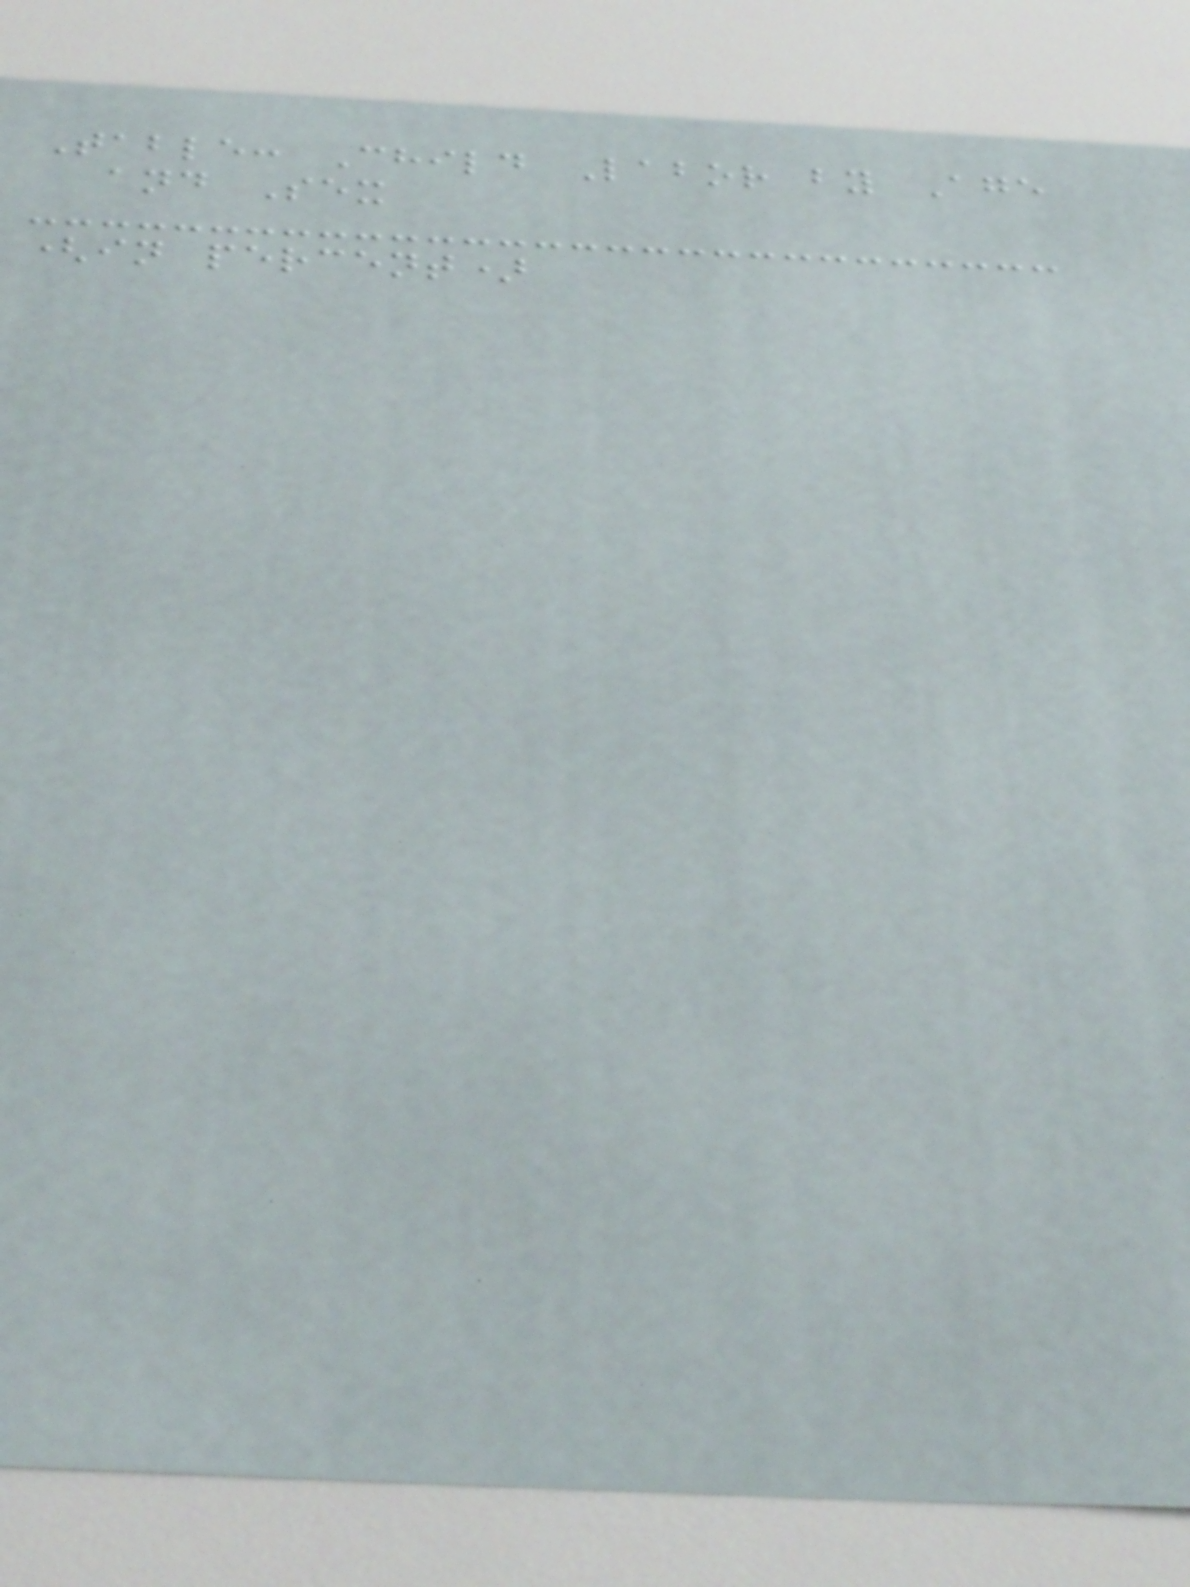Table: Child Labor by Age
and Sex
(in percent)
